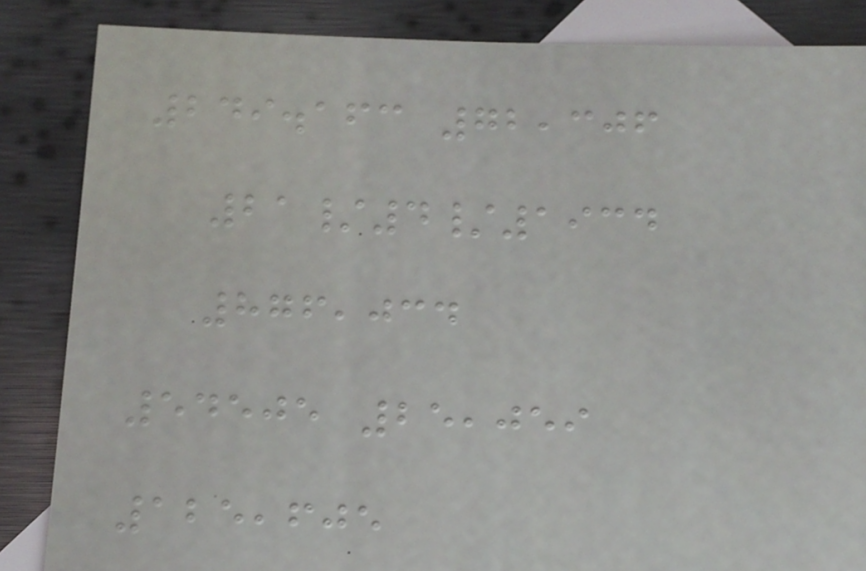249.163 72,306
21/4/1934
876,034
54505 25,059
125,605
